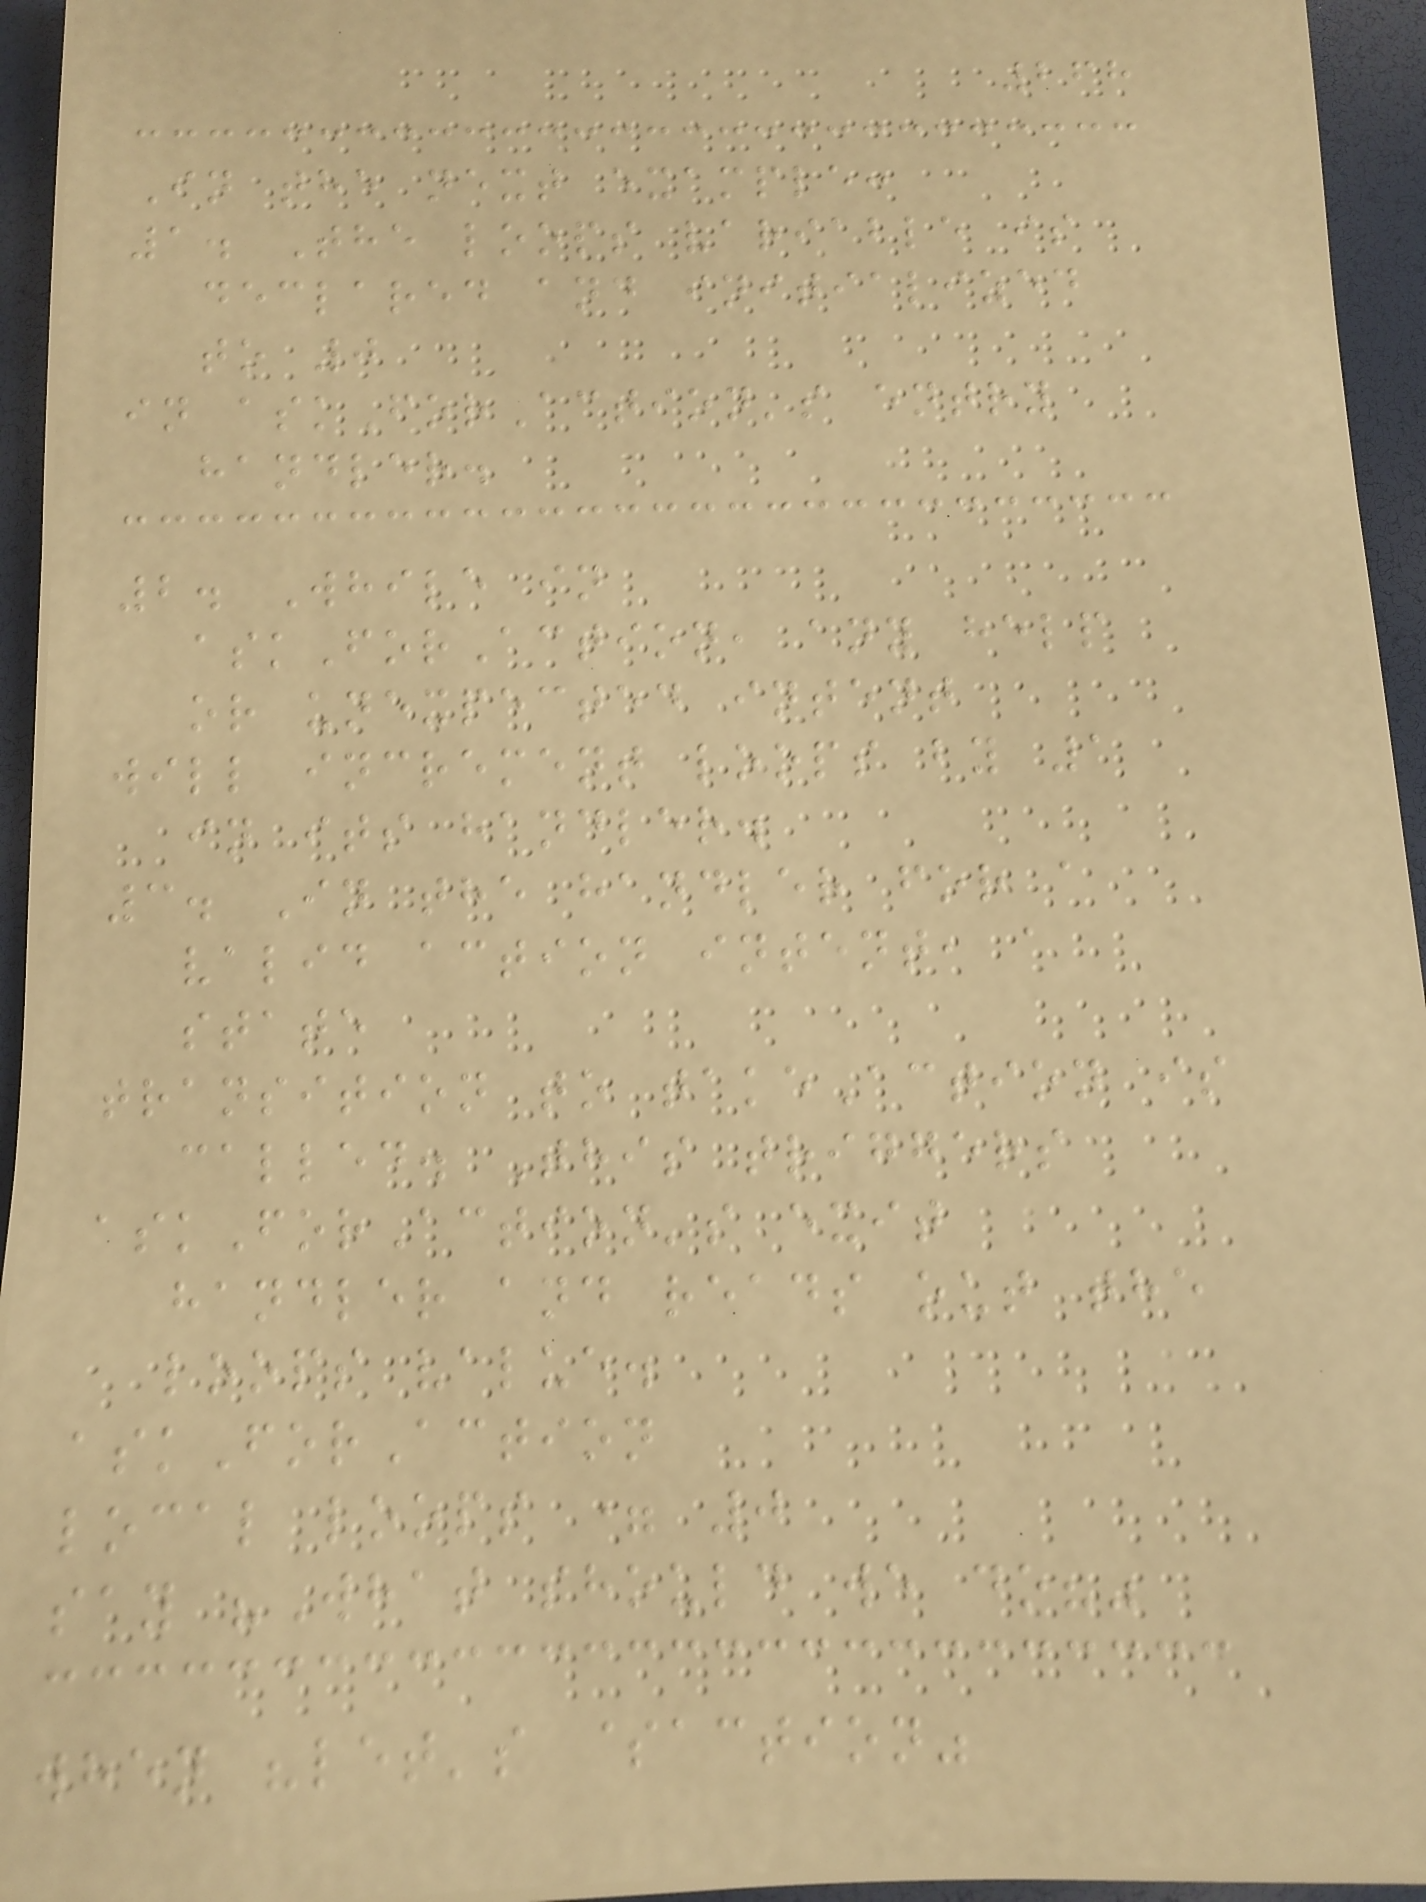268
In the next example:
1. The loops variable is
declared and initialized
to 0
in askForAction's entry
handler.
2. While in
askForAction, any help
or unexpected intent
will increment loops by 1
in its handler.
3. In the handler for a
valid action intent, a
state
transition to takeAction is
called. This triggers
askForAction's exit
handler and reads out the
loops value.
askForAction
local loops = 0
say "What should we do?"
when "let's $action"
